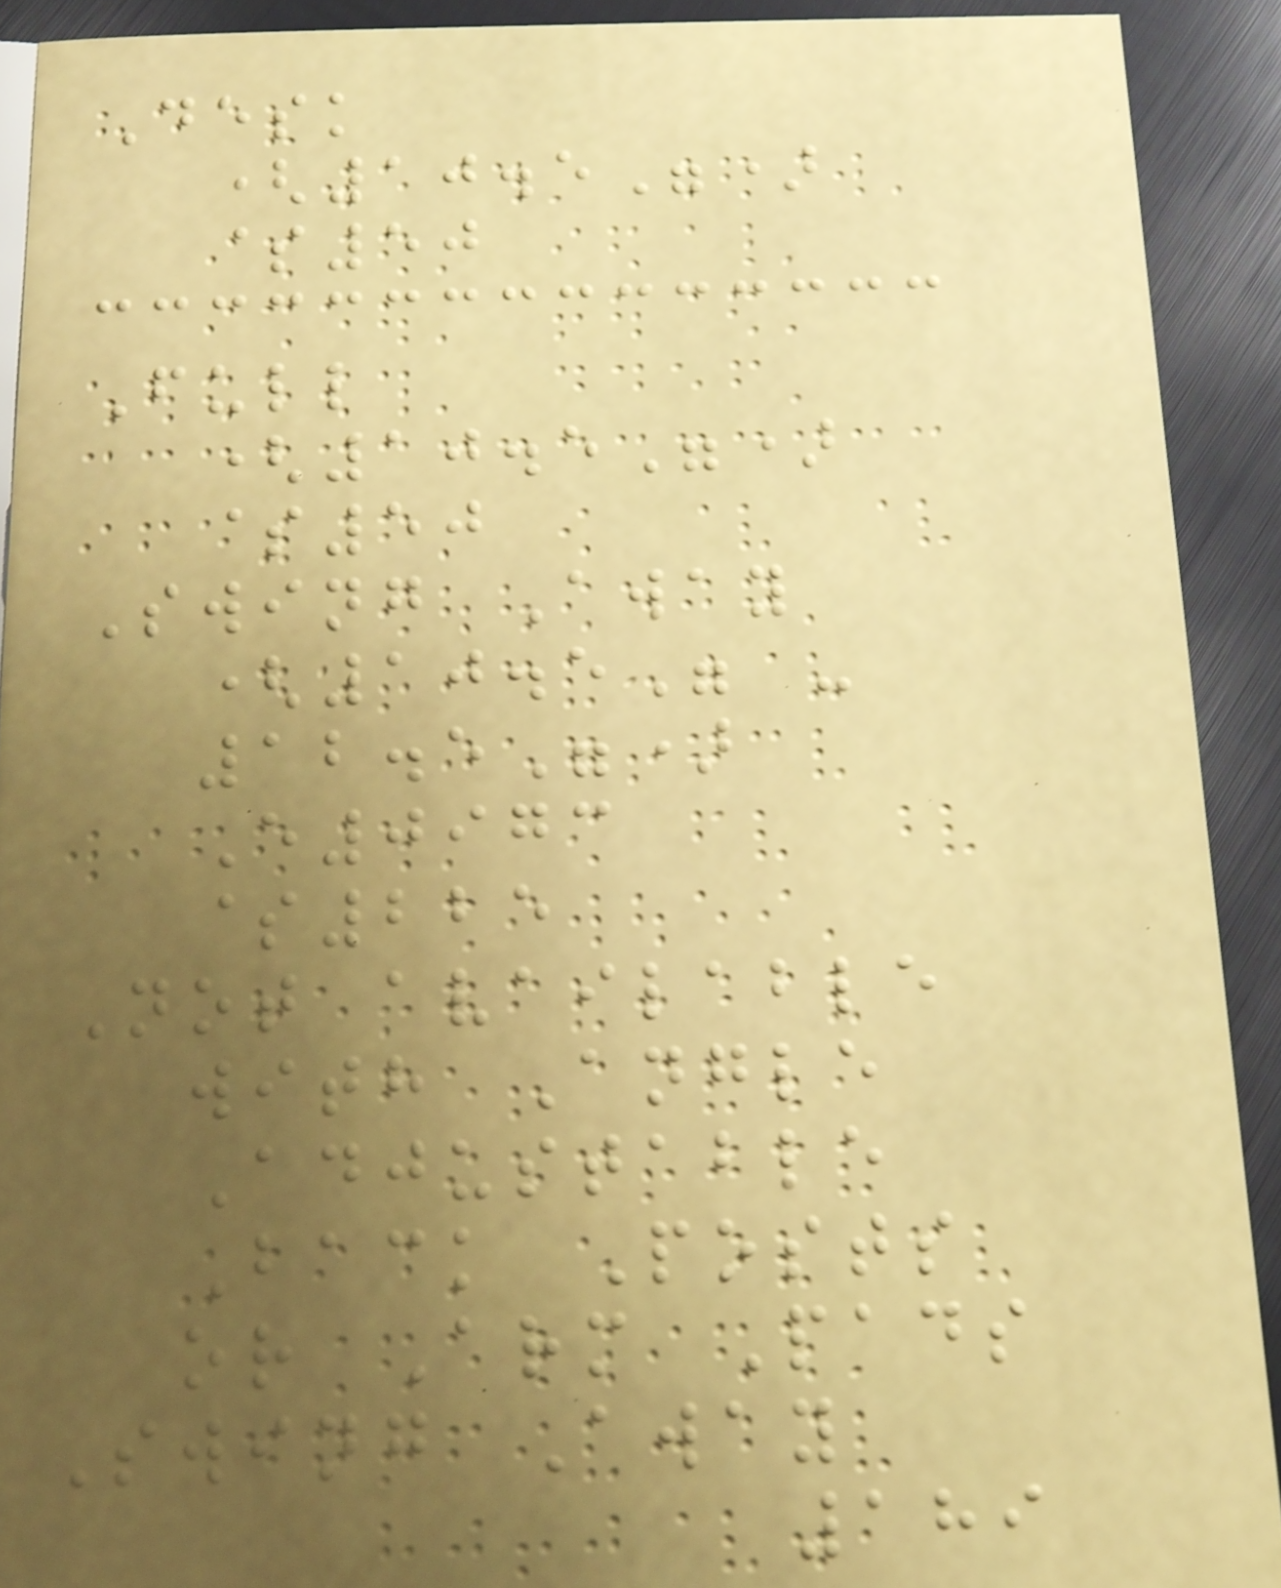Desk
(10.5")
$50
Full
(10.5")
$50
Swing Away
(10.5" -
12.5")
E0973
$225
Not available
with Angle
Adjustable
Back Posts
or Arm Pads
Swing Away
189
